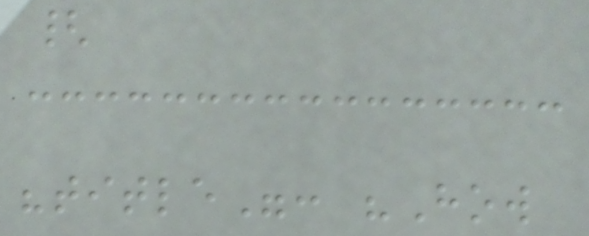{
"title": "How
